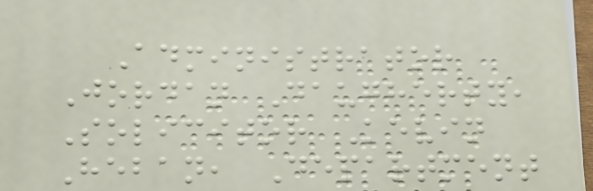Administrator
Jordan Daugherty,
Solicitor Kevin
Heban, Department
